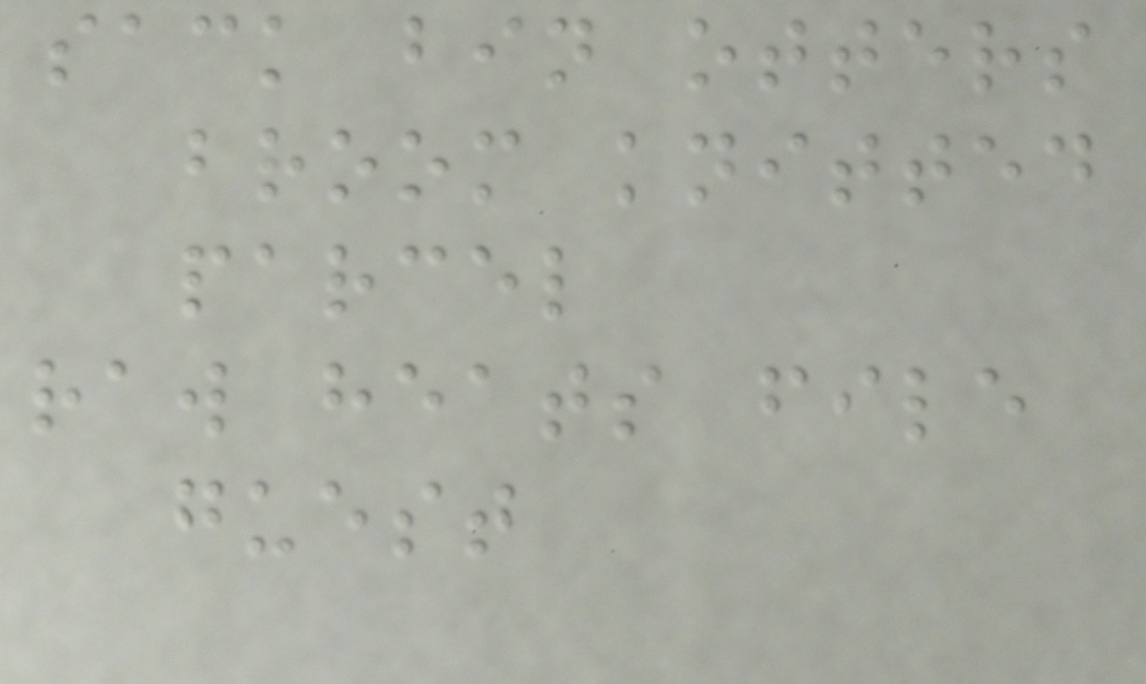sack bin otters
broom knitted
parcel
raw heats file
guest
